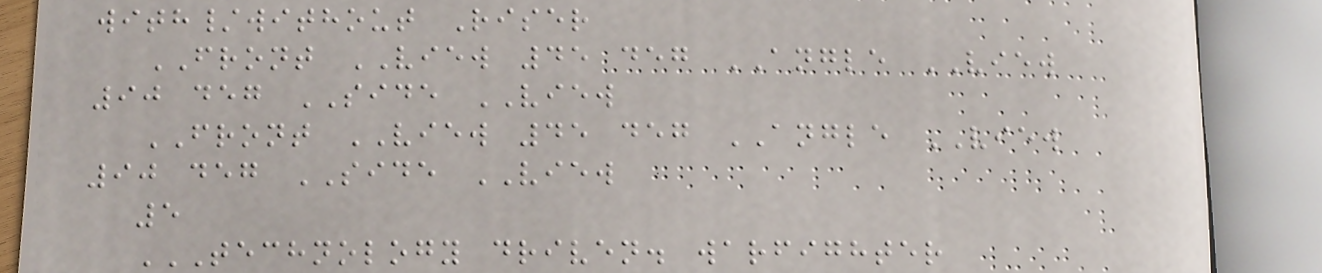with/without Riser
FRONT VIEW 45 deg ANGLE VIEW
90 deg SIDE VIEW
FRONT VIEW 45 deg ANGLE VIEW
90 deg SIDE VIEW
5
TECHNOLOGY DRIVEN. WARFIGHTER
